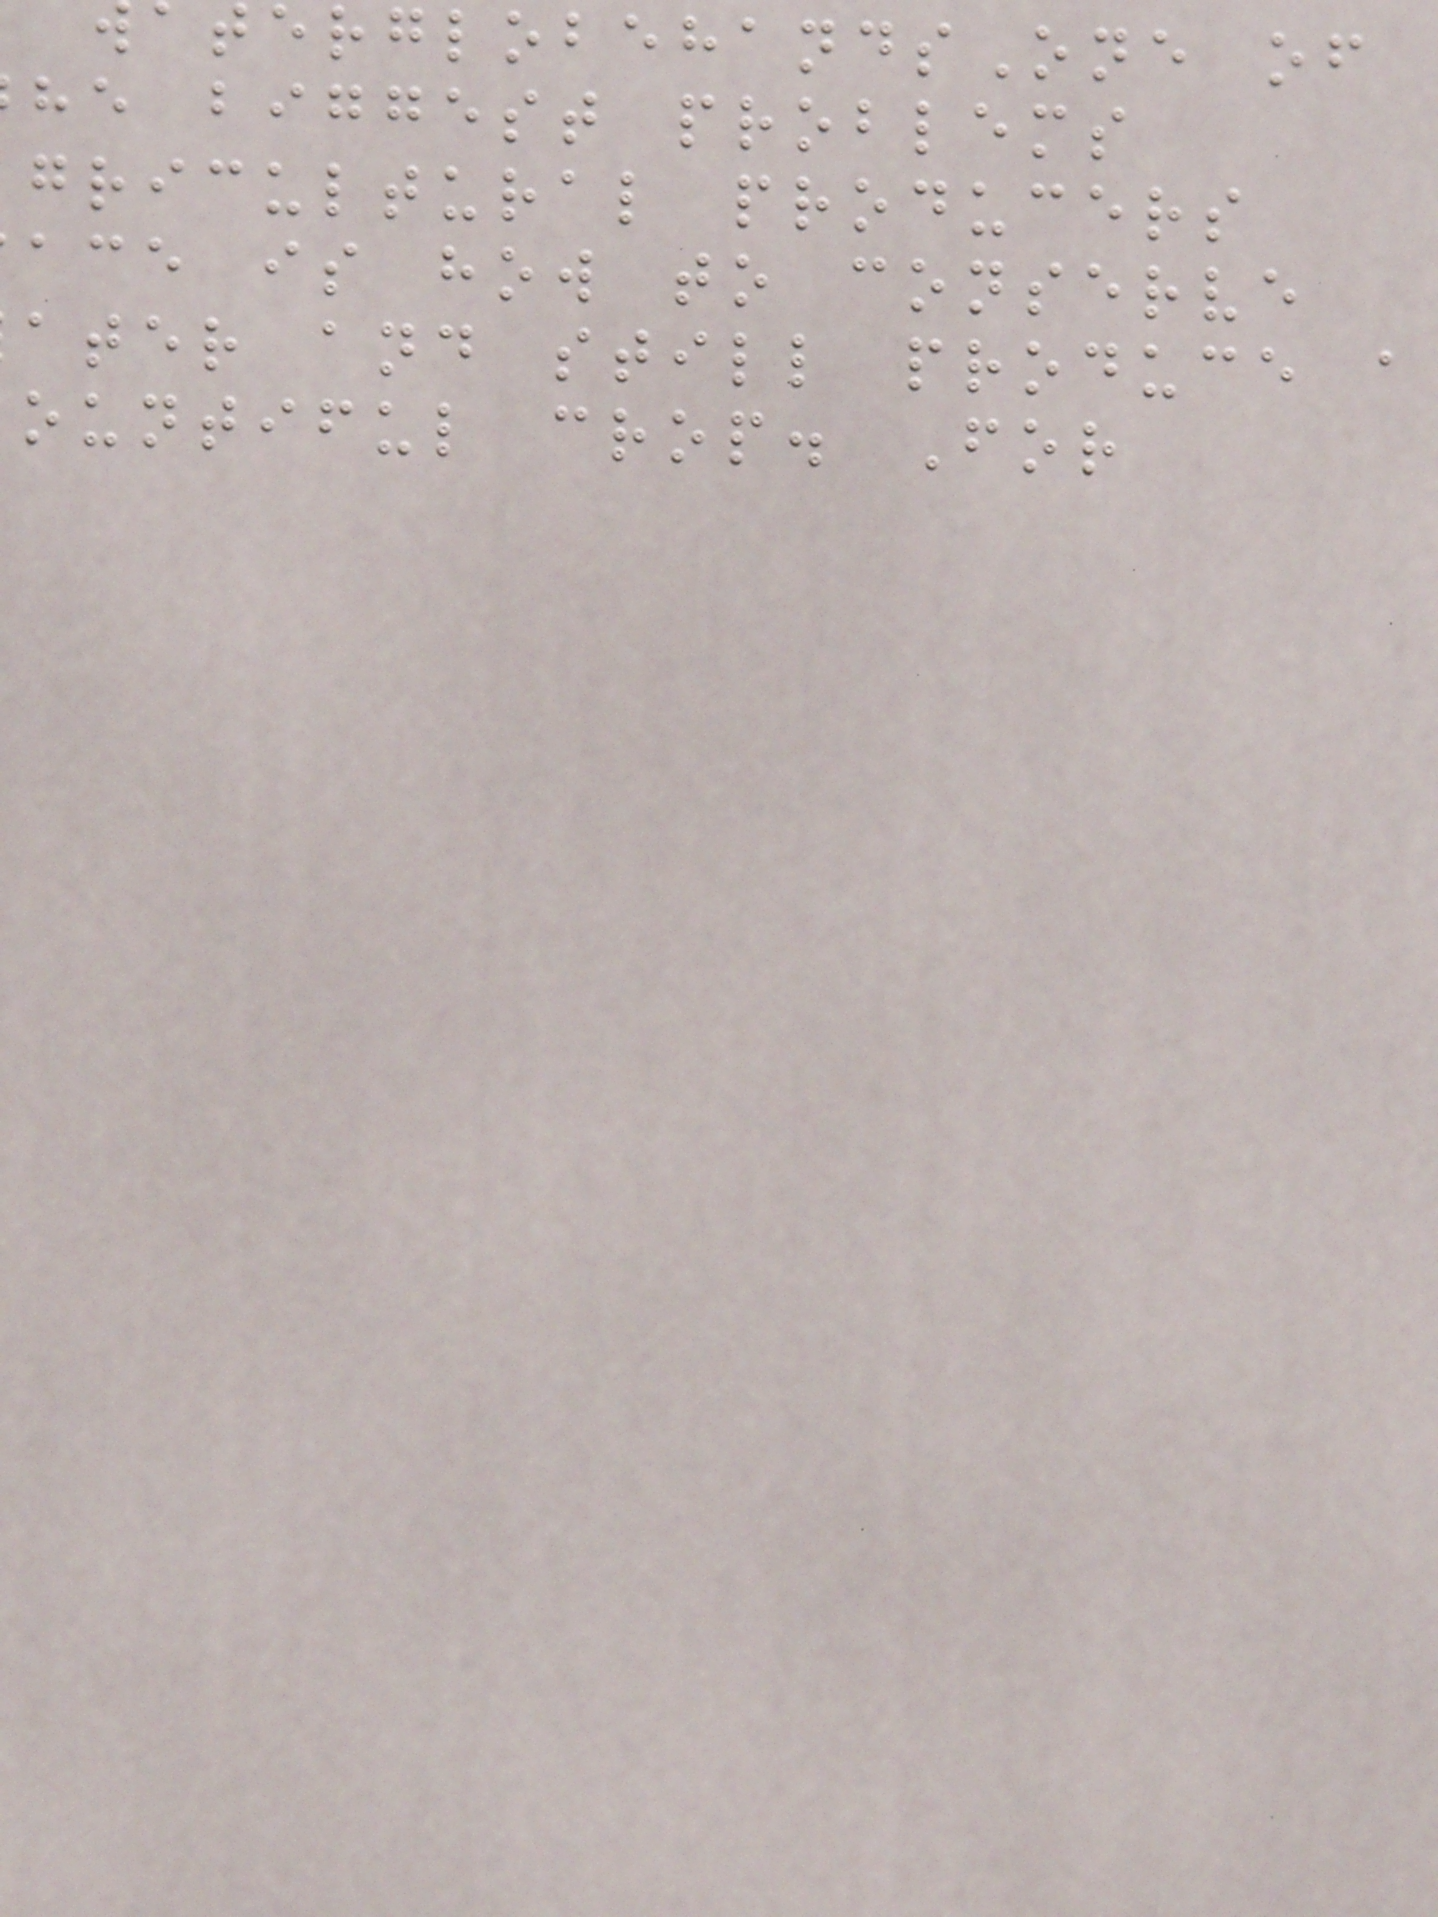terglobehandsOne of
he biggest problems
gricultural producers
ace is how to conserve
ater and still produce a
ountiful crop. For
